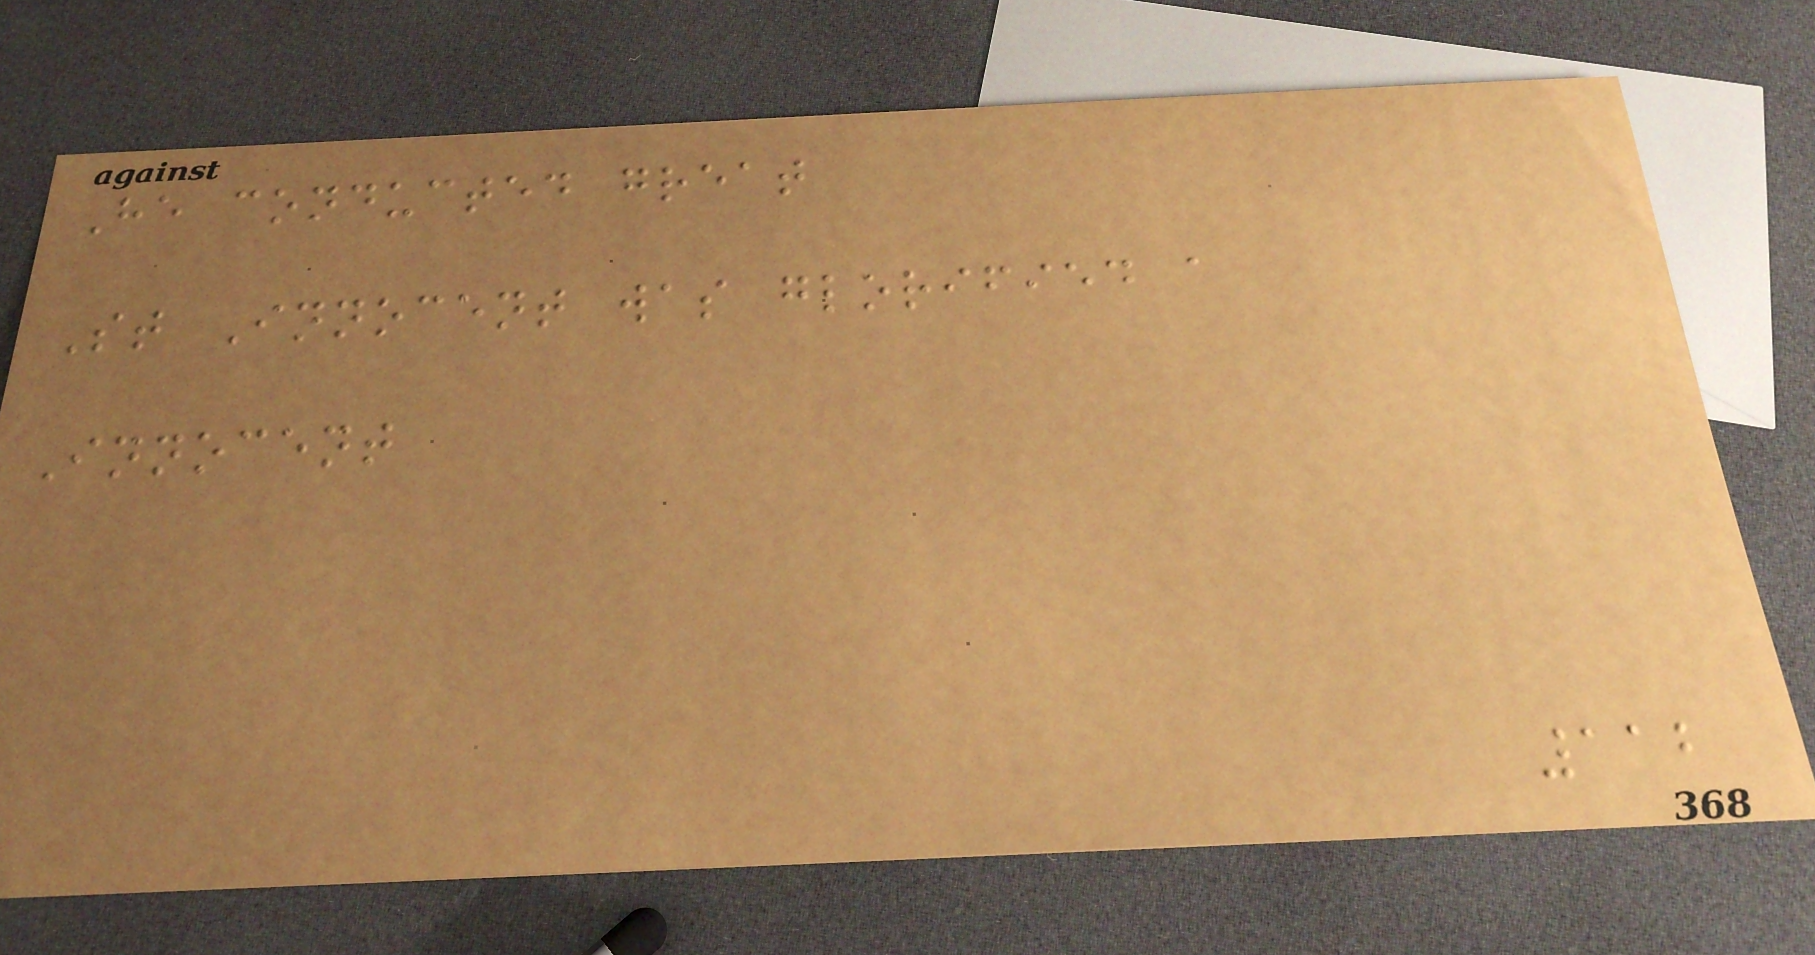He conducted great
St Innocent was glorified a
Innocent
112
